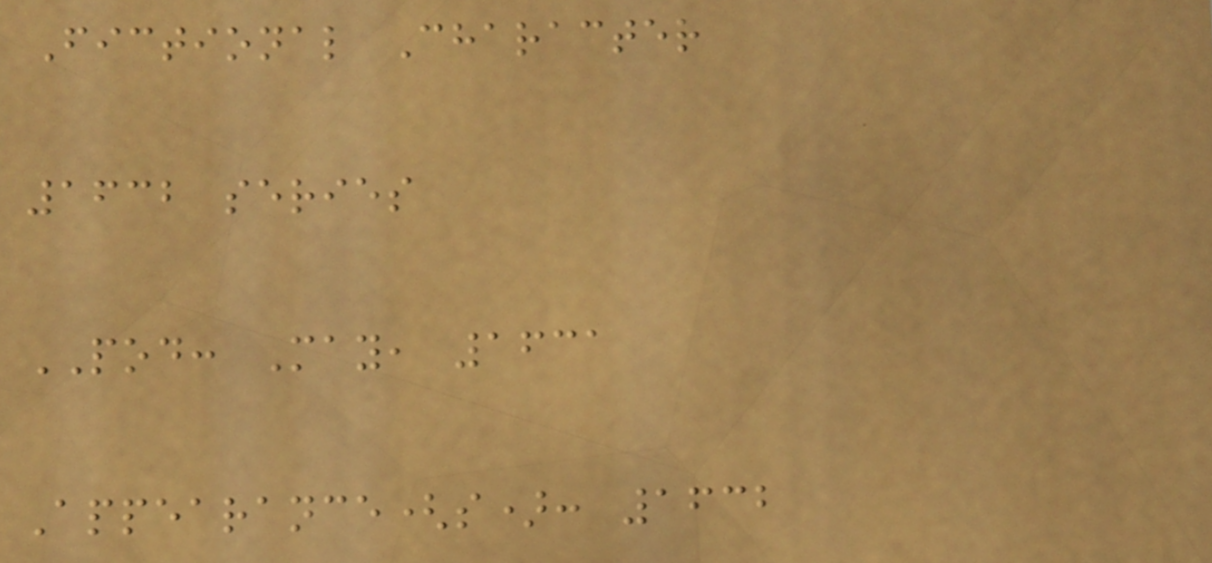Fictional Character
1632 series
POD: May, 1631
Appearance(s): 1632
